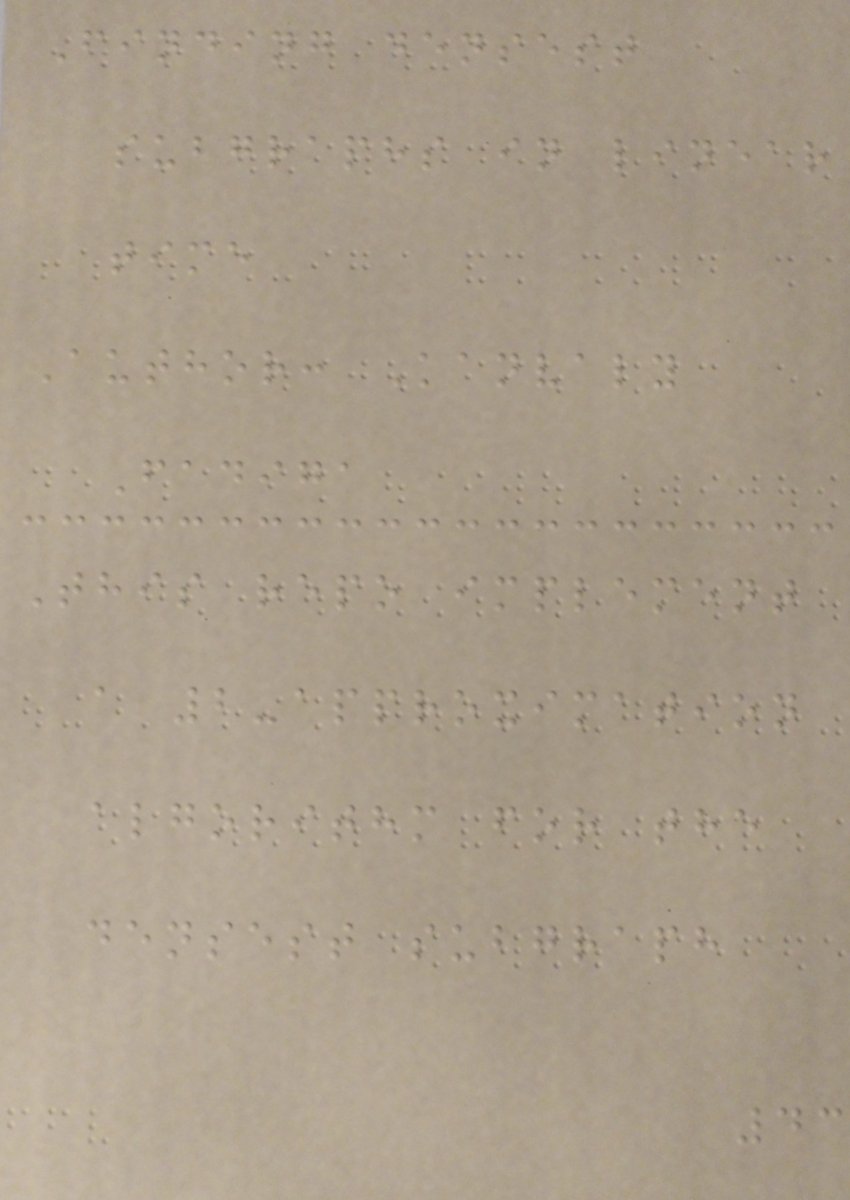Finding densest
subgraphs in linear
time
Author: Kanvaly
Fadiga
This repo implement
a 2-approximation
algorithm for the
densest subgraph
43
